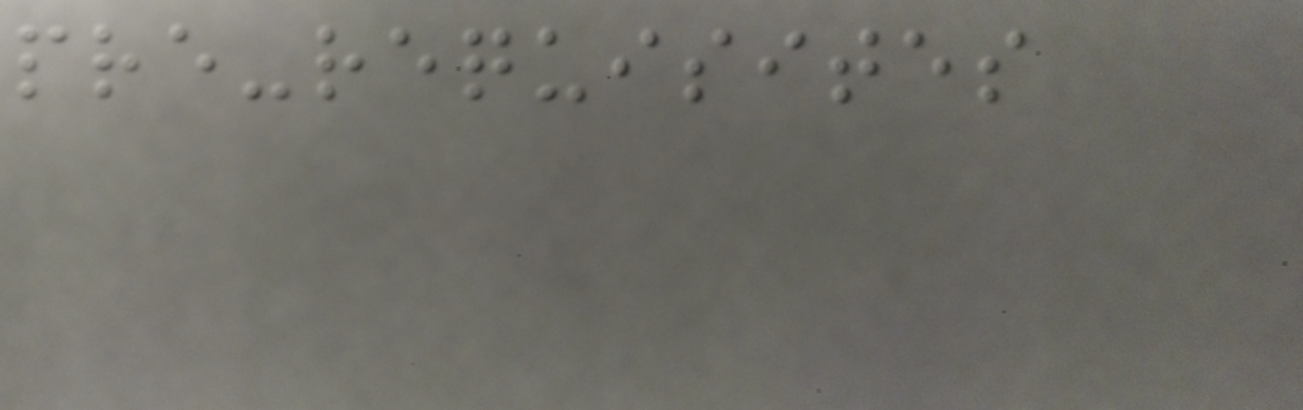pre-requisites
